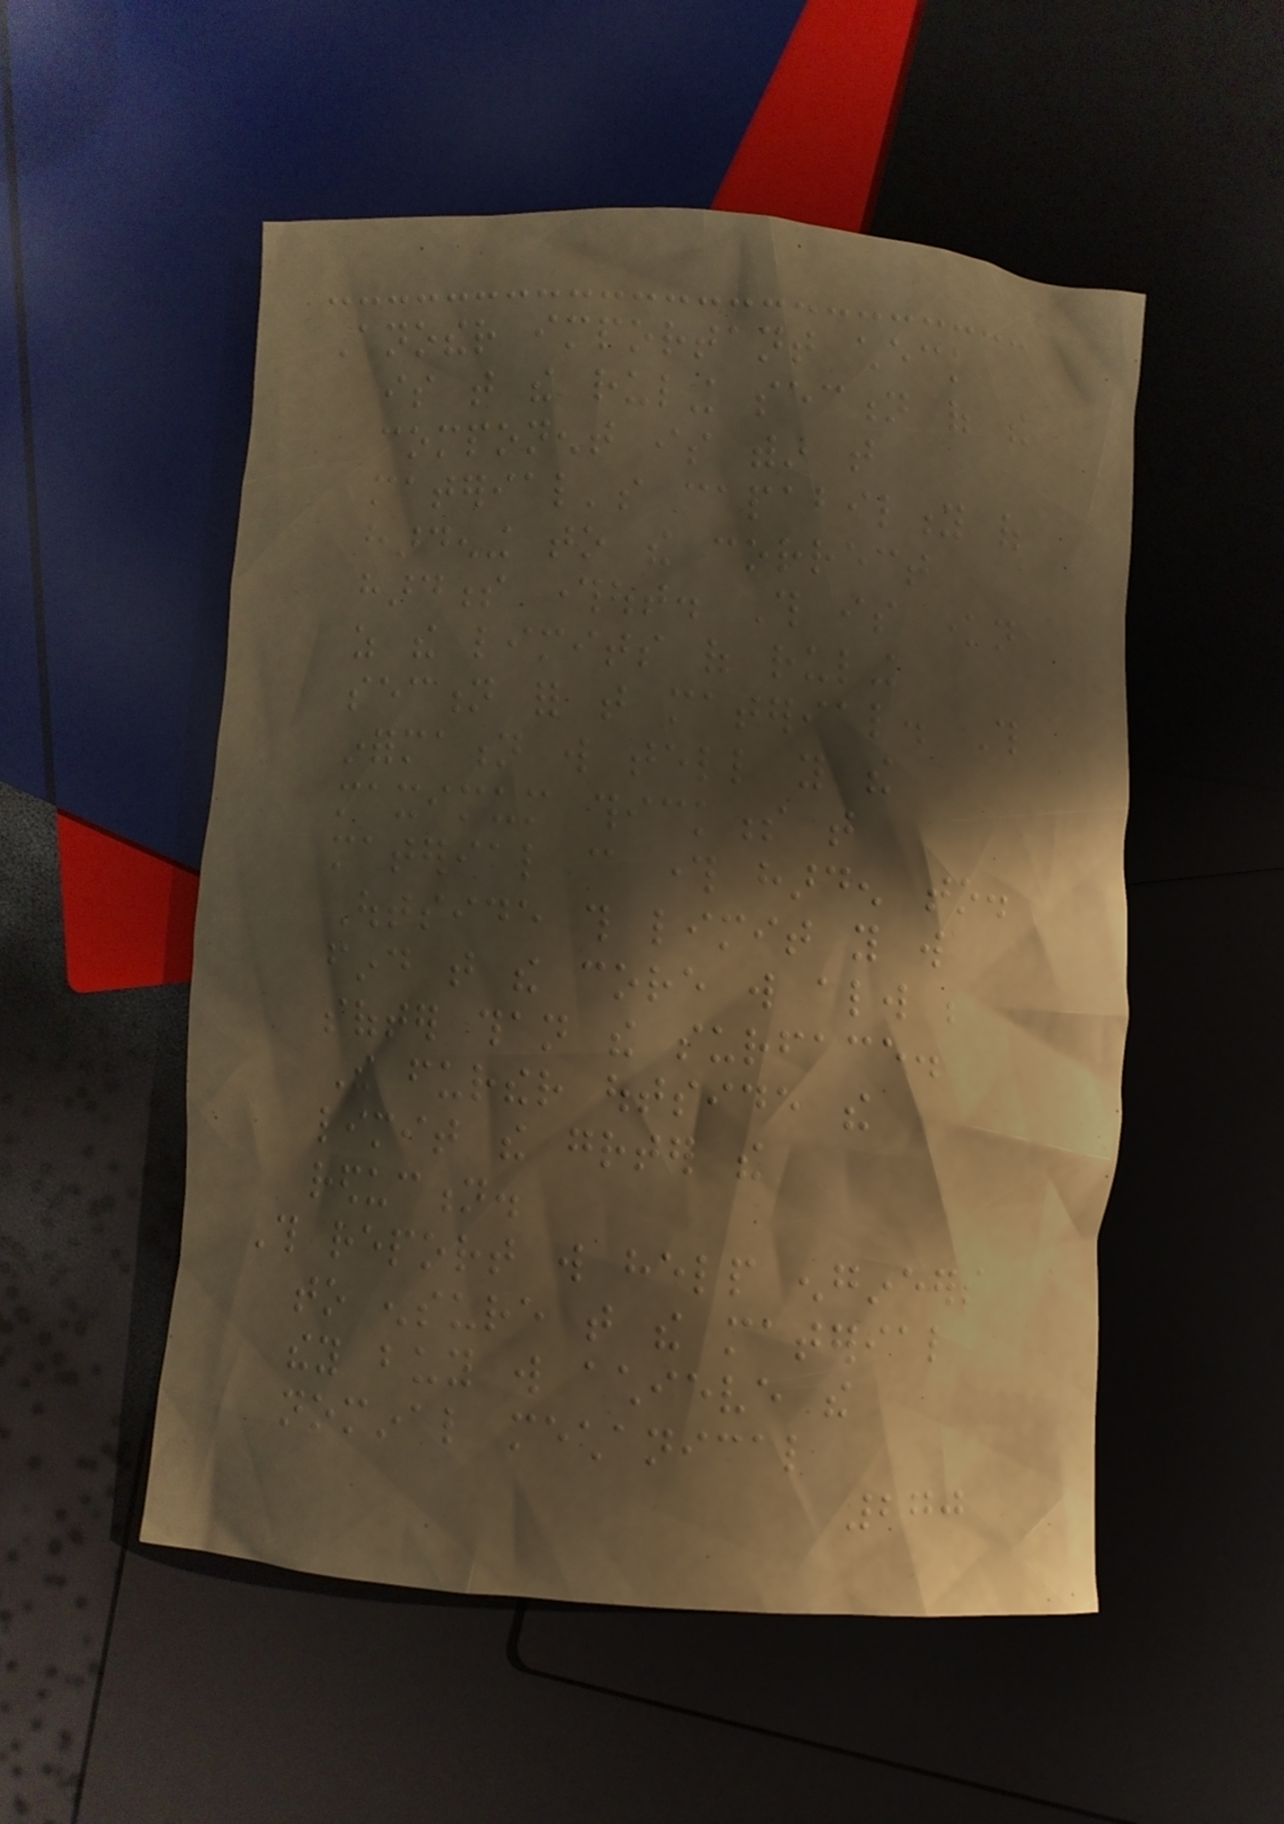Another important check
is that the ruling section of the
component is within that
material's capability of
hardening to the correct
hardness throughout. This is known
as the limits of ruling
section for that material. This
information will tell you the
maximum thickness that
material can through harden to.
Outside this limit you will
find that the core will always be
softer than the surface.
The further outside the
limit the greater the
reduction.
This report will help engineers
to ensure that the material
they buy will achieve the
nominal mechanical
270
